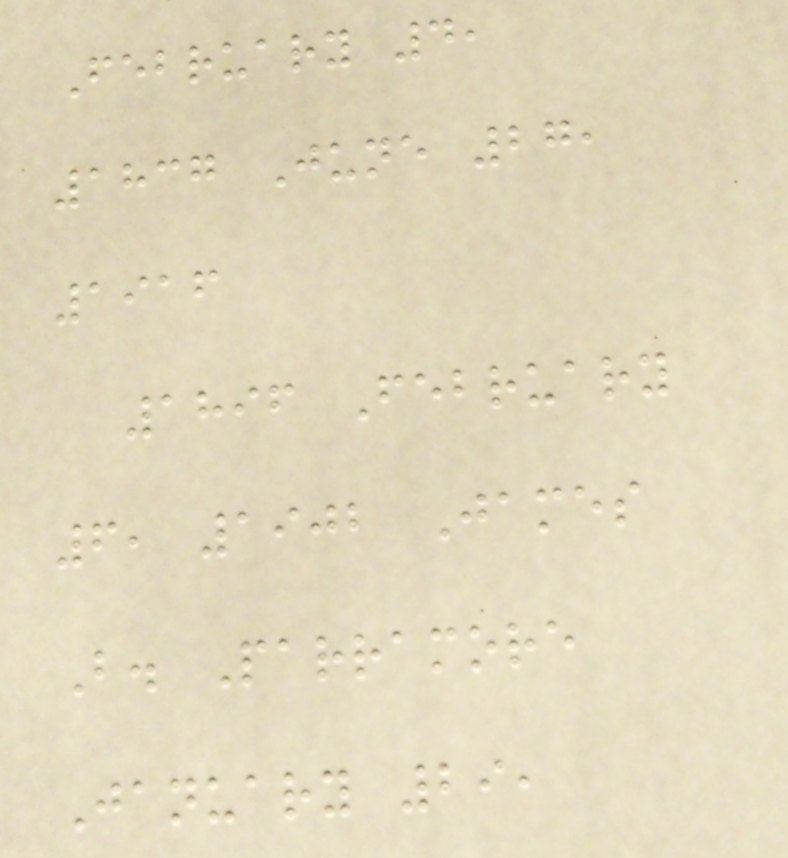February 4,
1837 June 27,
1916
1896 February
6, 1902 James
B. Parramore
January 29,
